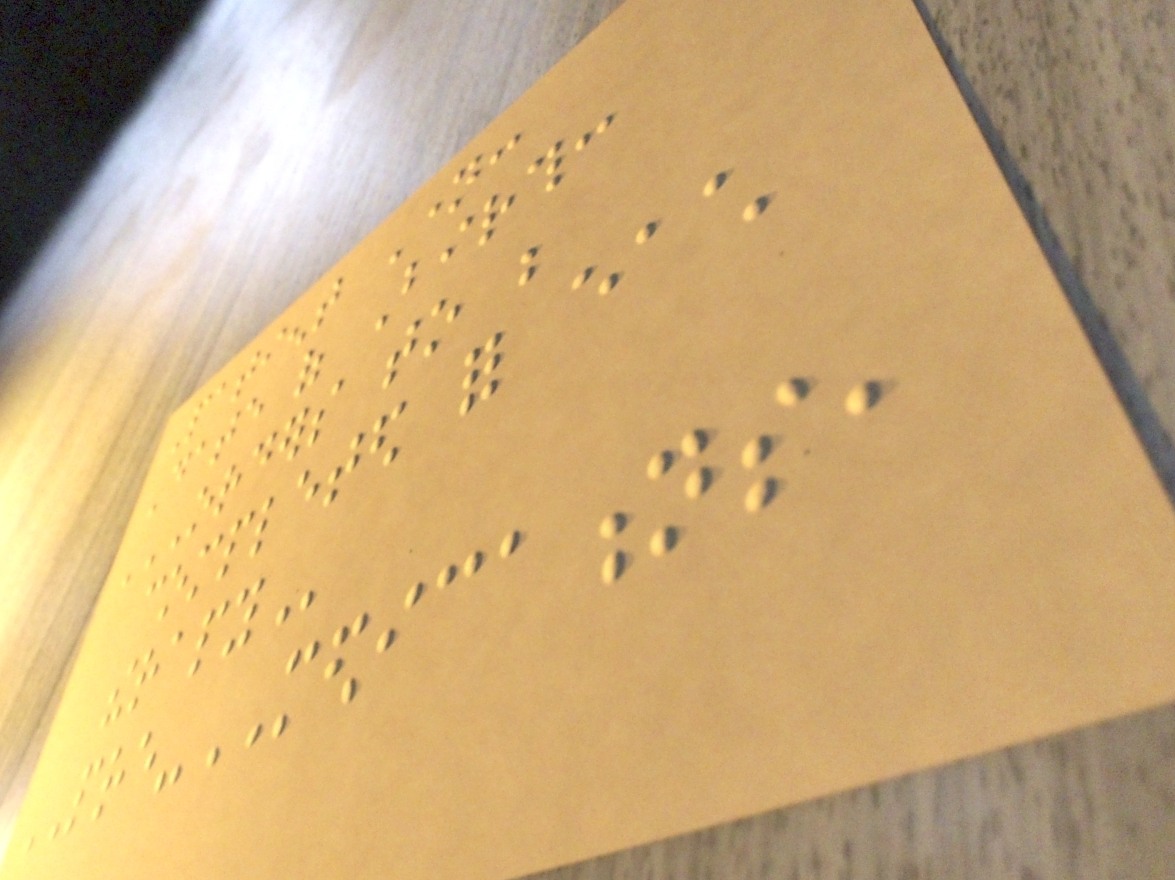Patient Name:
Date of Birth:
ORDERS TO BE
COMPLETED FOR EACH
THERAPY
PRE-MEDICATIONS,
